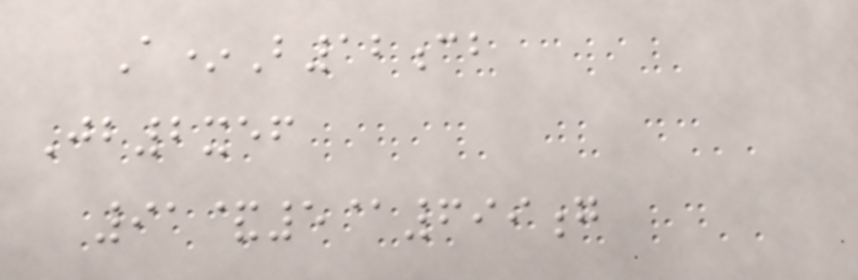A*B12cb
Jb2xef
91&5@699g
